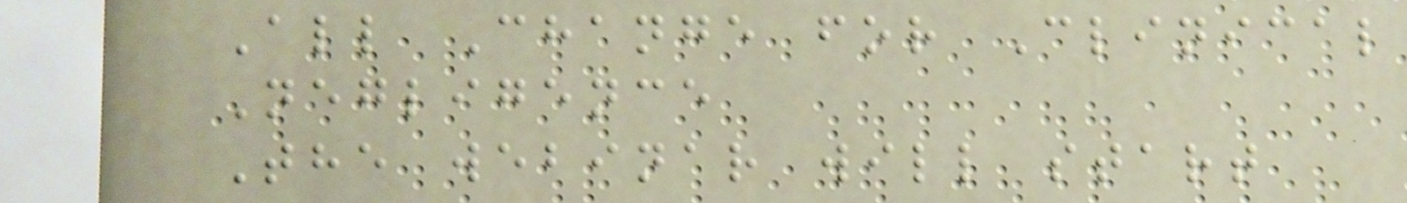All Change for Clinical
Negligence
The webinar will start
